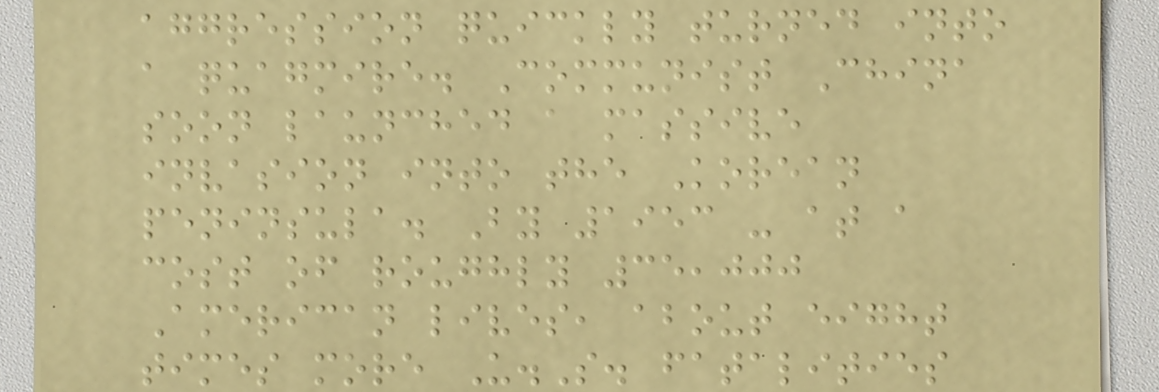aggression quickly turned into
a quagmire. Communist China
soon launched a massive
invasion into the Korean
peninsula. By 1953 - at a
cost of roughly 35,000
American lives, about eight
times more U.S. fatalities
